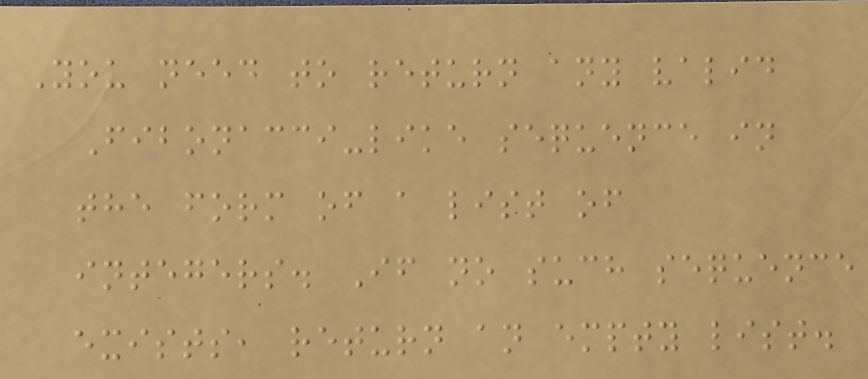You need to return any valid
Fibonacci-like sequence in
the form of a list of
integers. If no such sequence
exists, return an empty list.
